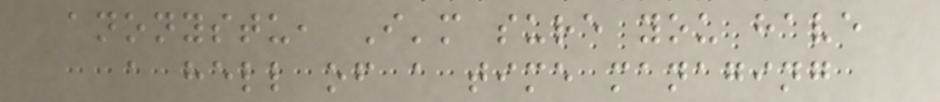anonystu, I'm sure you have
a hell of a time managing
